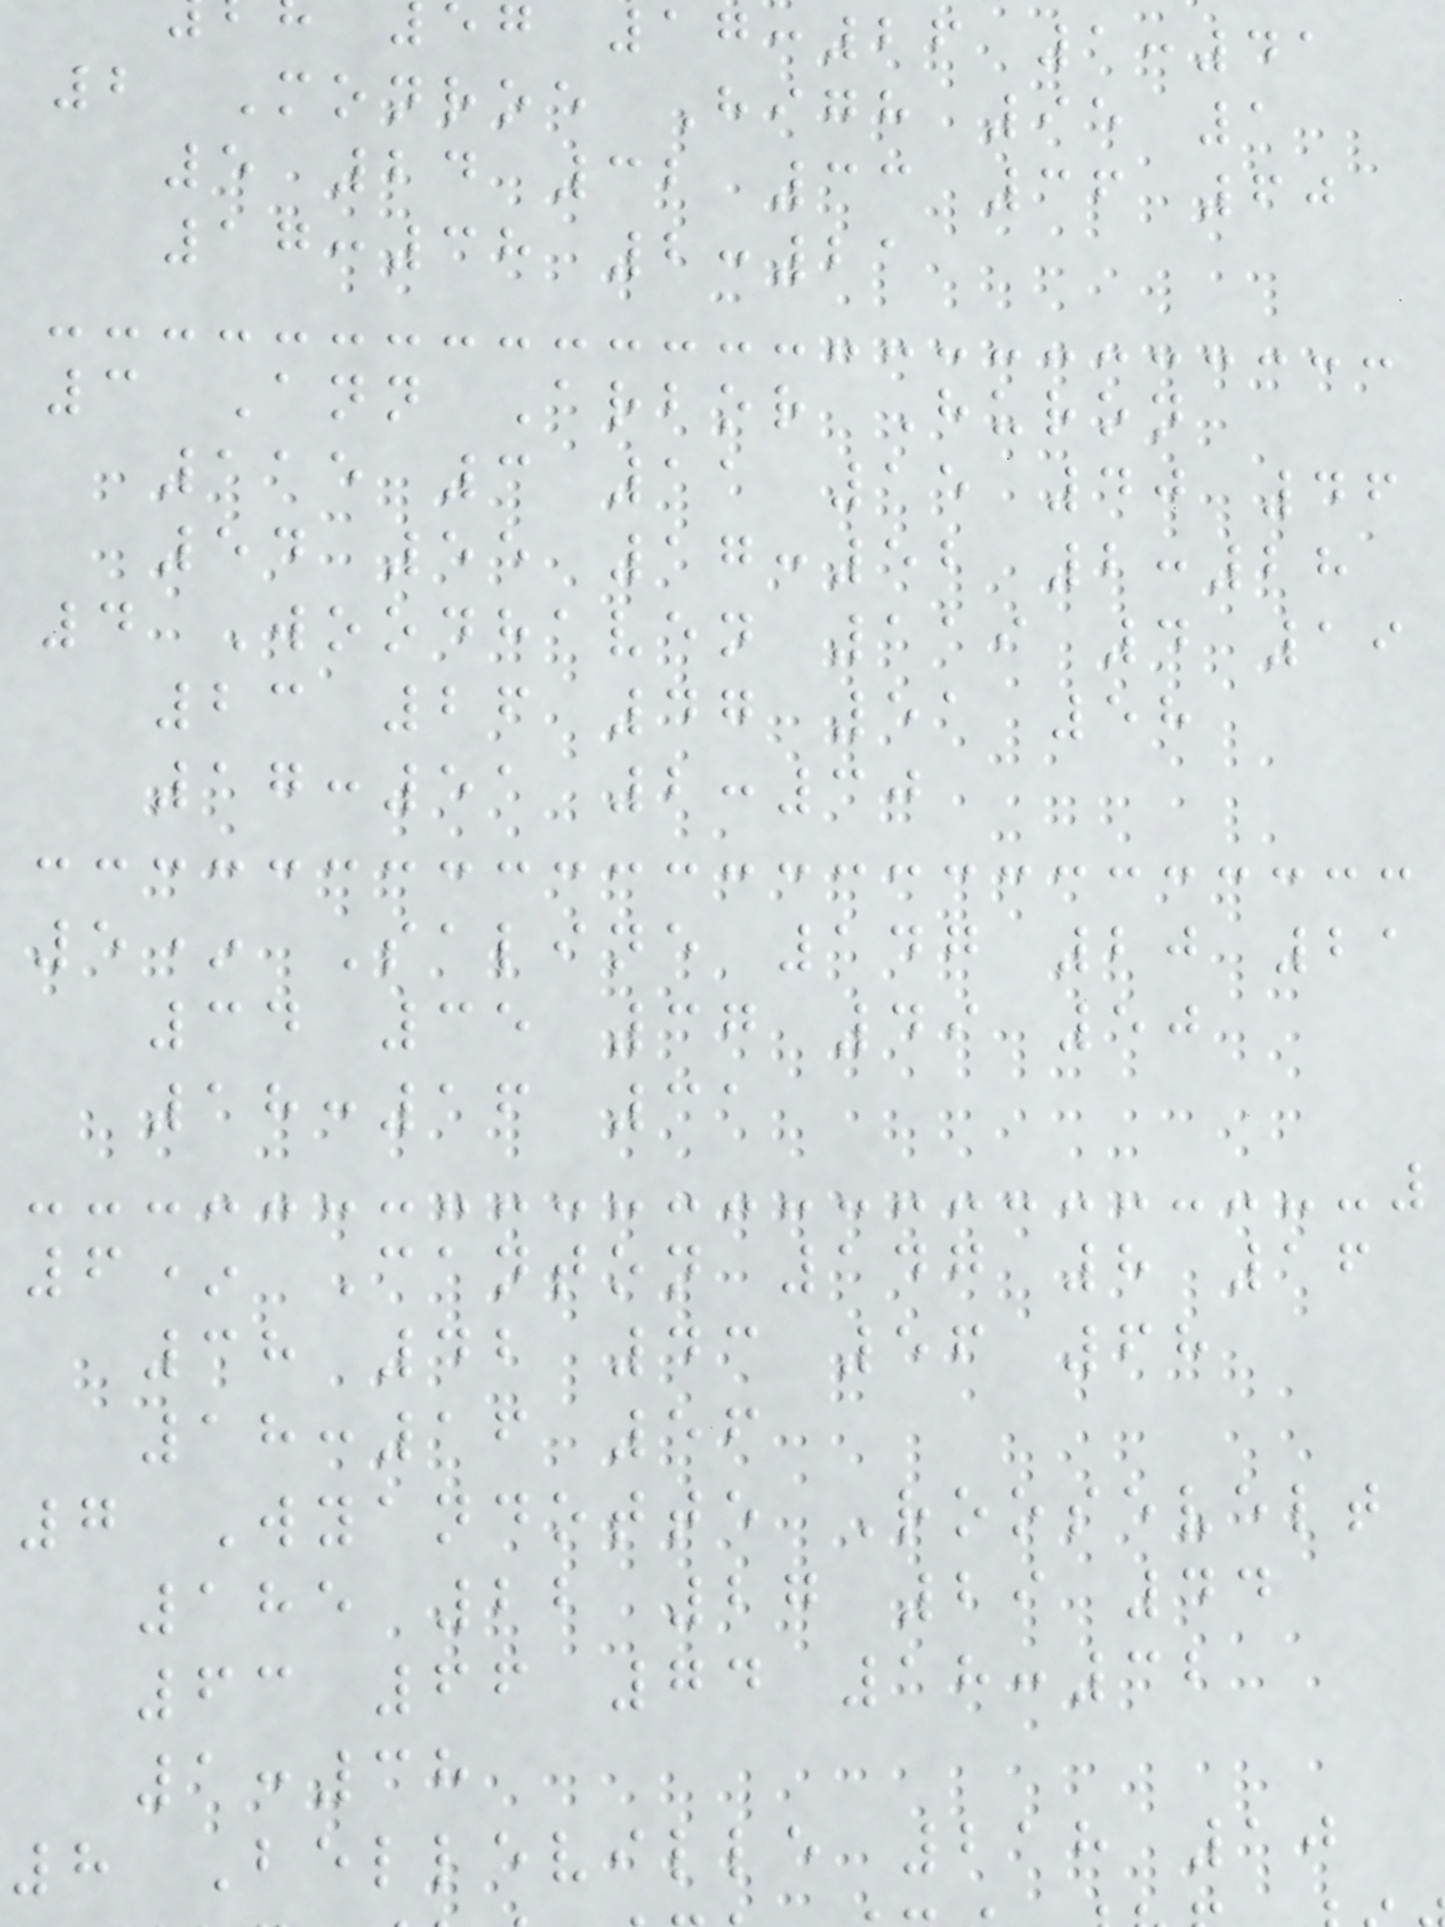g 17:26 1:41
2 Monroe High 95 1
5 24 32 33 36 60
17:38 2:21
3 Ann Arbor Huron
115 3 11 15 40 46
54 55 17:52 2:28
4 Woodhaven 119 4 19
23 26 47 51 58
17:51 2:30
5* Saline 147 20 21
34 35 37 49 50
18:16 31
6* Canton 147 8 16
38 42 43 56 68
18:16 56
7 Wyandotte Roosevelt
185 22 27 29 44
63 66 74 18:32
1:38
8 Belleville 218 10
